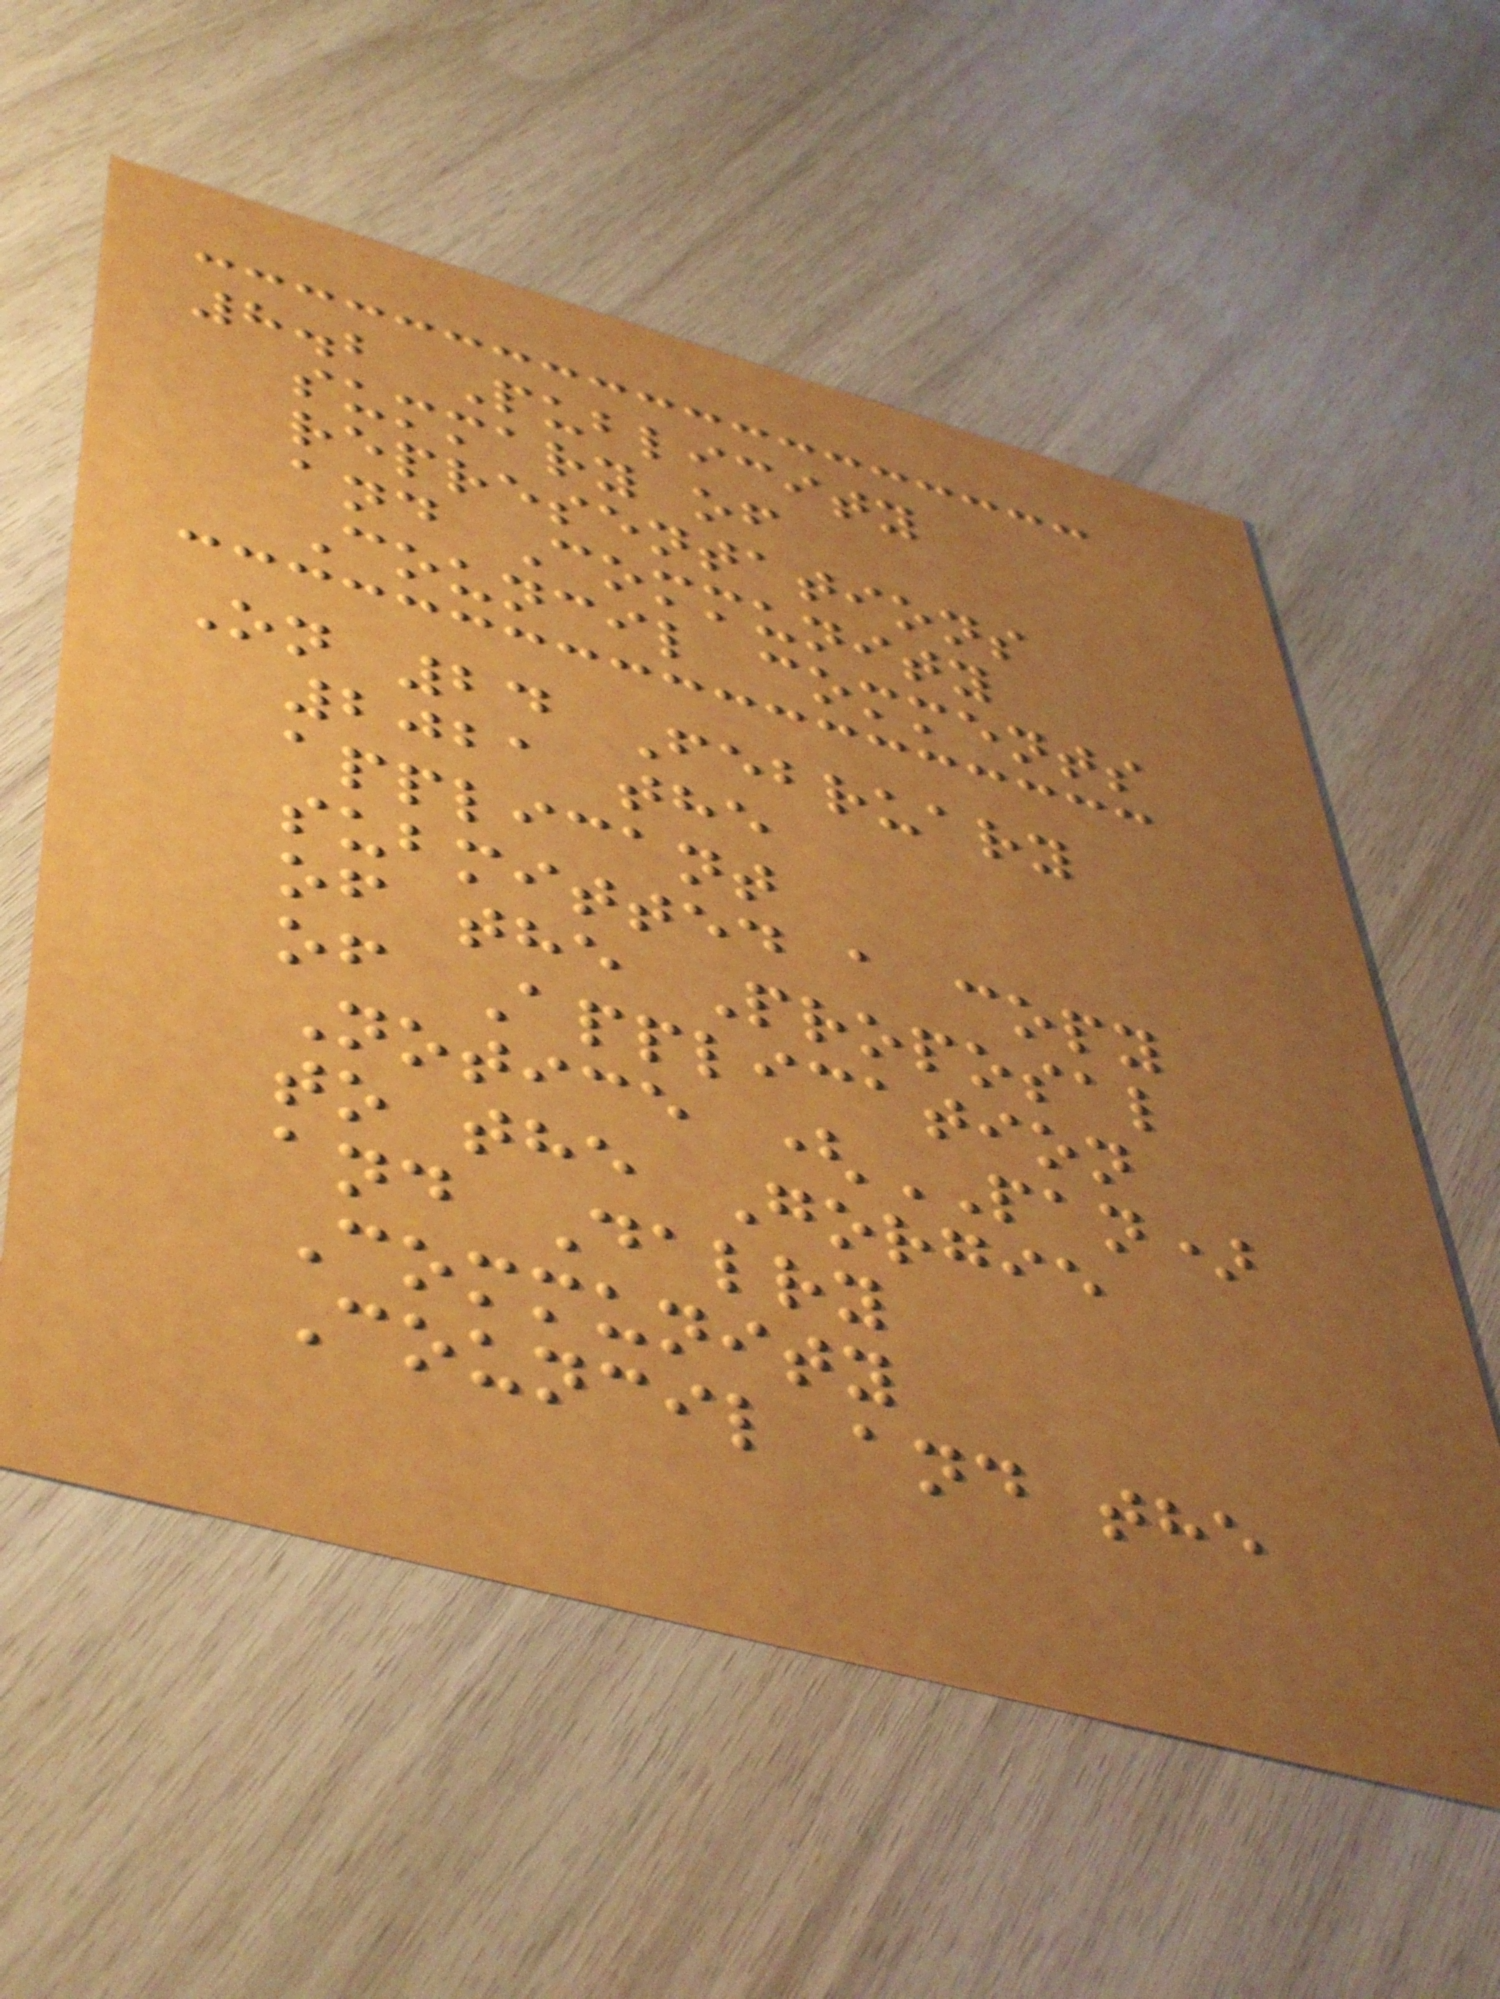8.2 Publicity
summary of
representations
and Community
Council comments
On 24 February
2021 the
applicant
submitted a copy
of the Proposal
of Application
Notice (PAN)
to the Gorgie
and Dalry
Community
Council and the
